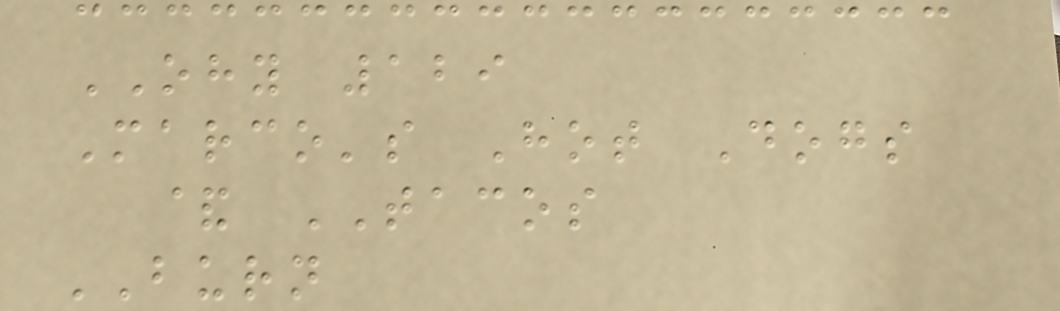OHY 129
Marco's Hot Dogs
& TACOS
BURN
